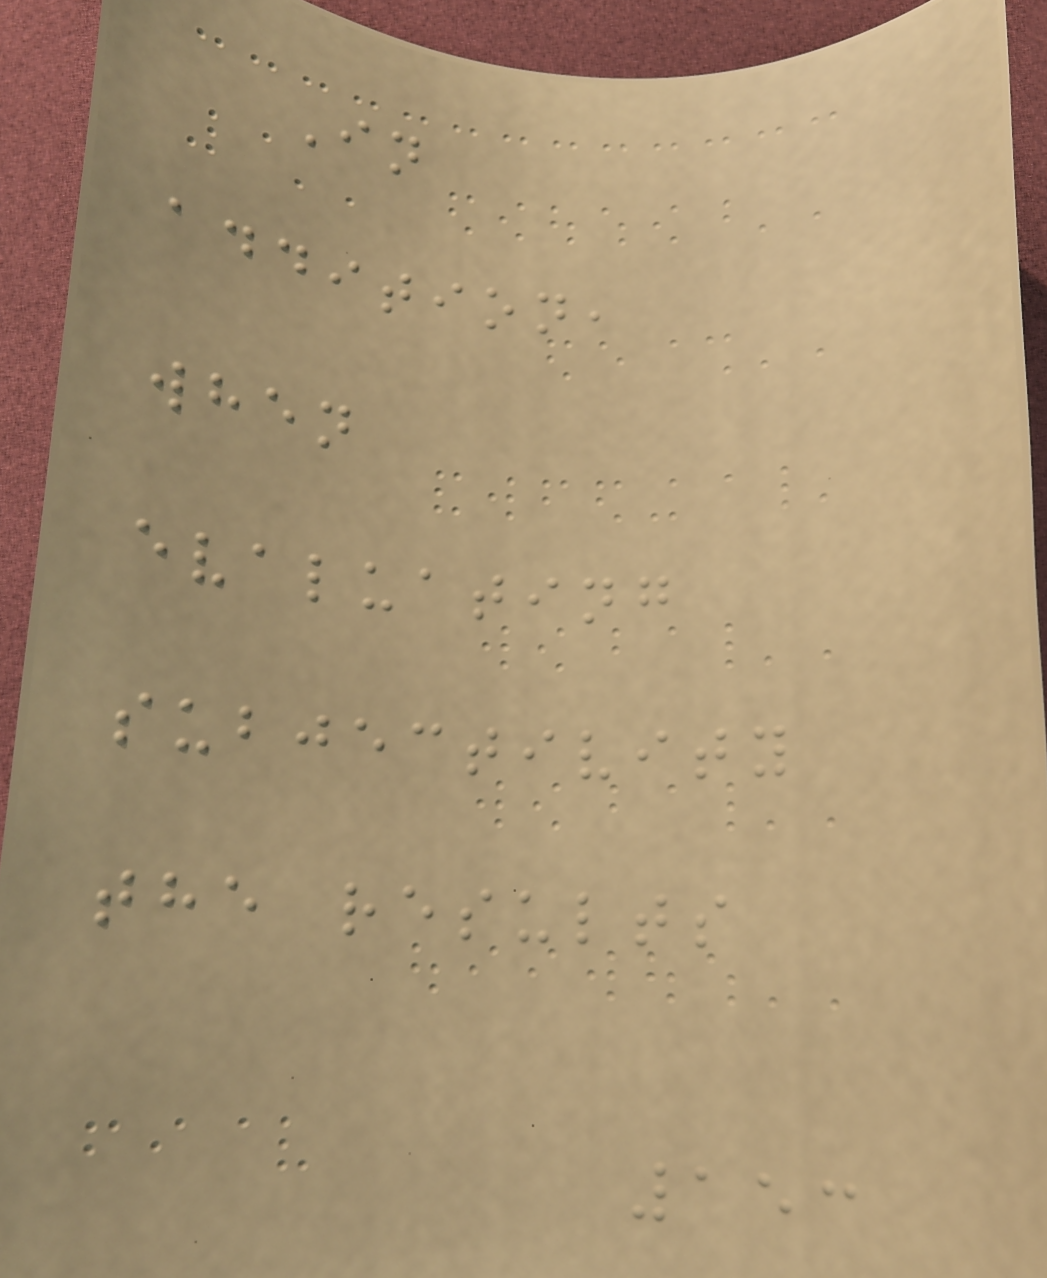In
addition,
when
evaluating
subjectivity
the results
153
